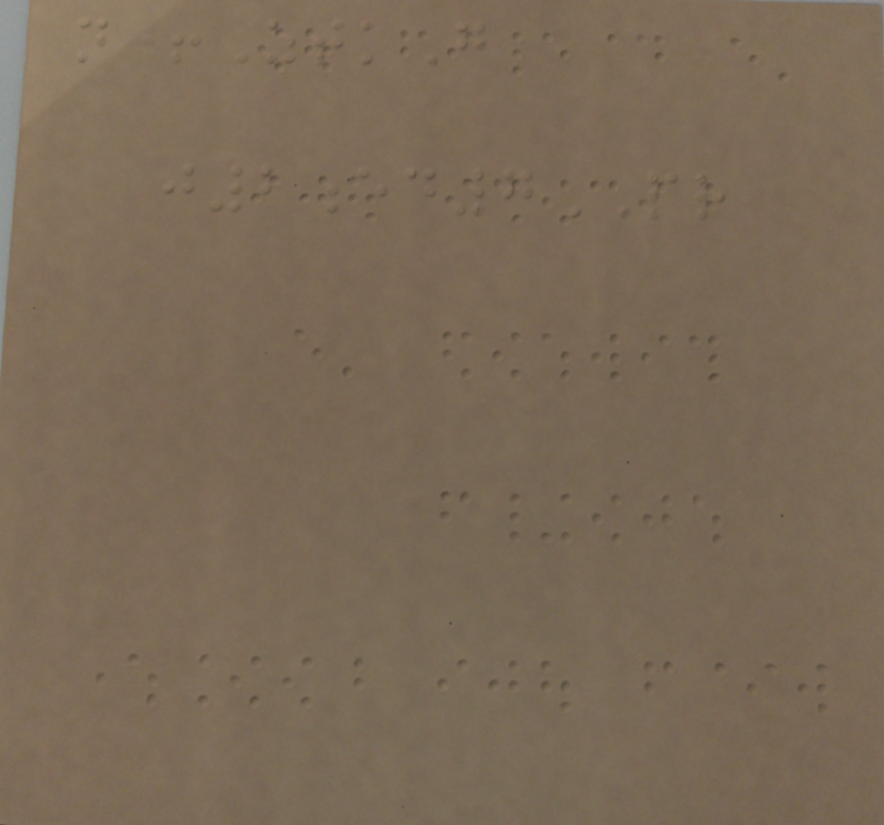n+ZtkG
j2ed7PR
